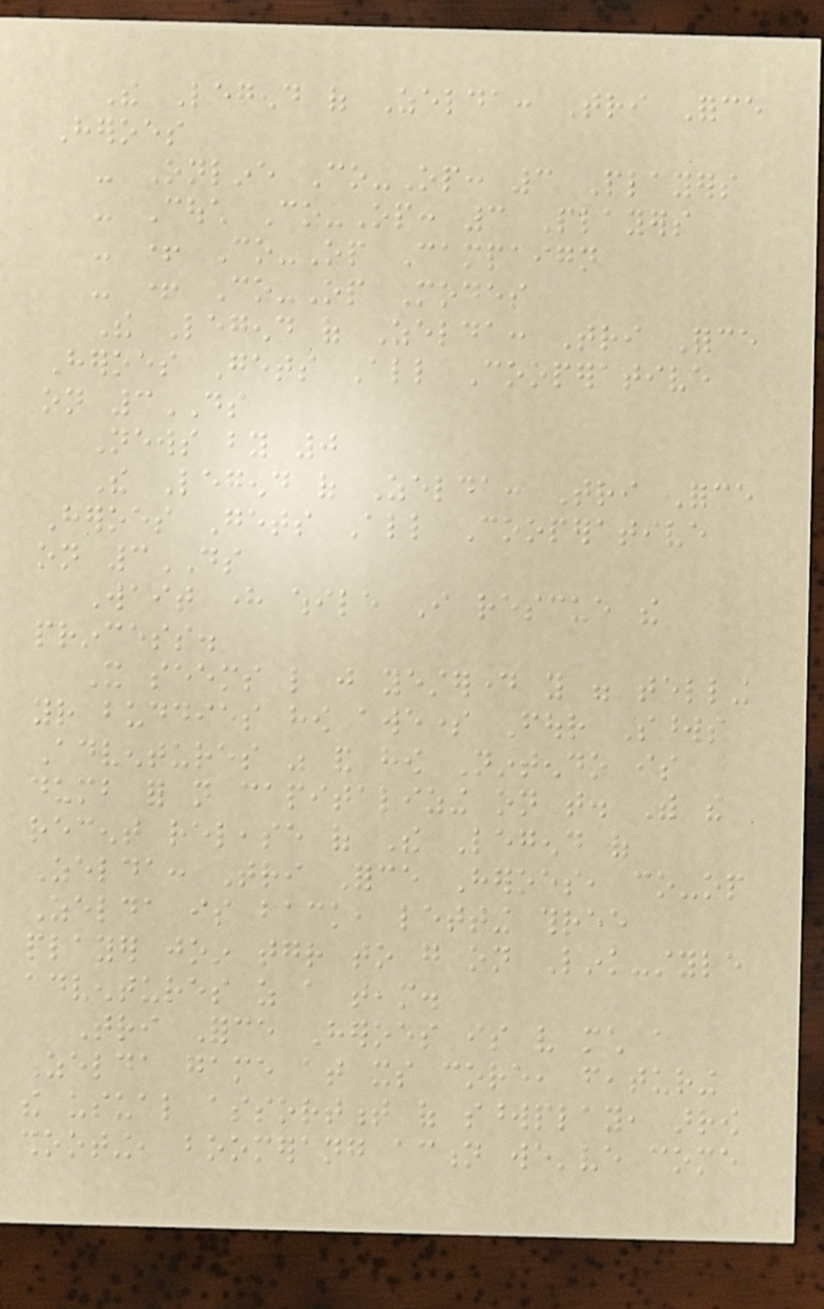The Legend of Zelda: Tri Force
Heroes
- Online Co-Op: 3 Players
- Couch Co-Op: 3 Players
- + Co-Op Campaign
- + Co-Op Modes
The Legend of Zelda: Tri Force
Heroes Gets All Cooperative
on 3DS
News by 0
The Legend of Zelda: Tri Force
Heroes Gets All Cooperative
on 3DS
Wait here while I rescue the
princess.
It seems like just yesterday you were telling
your buddies how awesome Four Swords
Adventures was and how Nintendo is
dumb for not capitalizing on that. With the
recent release of The Legend of
Zelda: Tri Force Heroes, co-op
Zelda is back, letting three
player join together to go on Link-style
adventures as a team.
Tri Force Heroes is very much a
Zelda game at its core, featuring
the usual assortment of swordplay, arrow
shooting, boomerang action we've come
